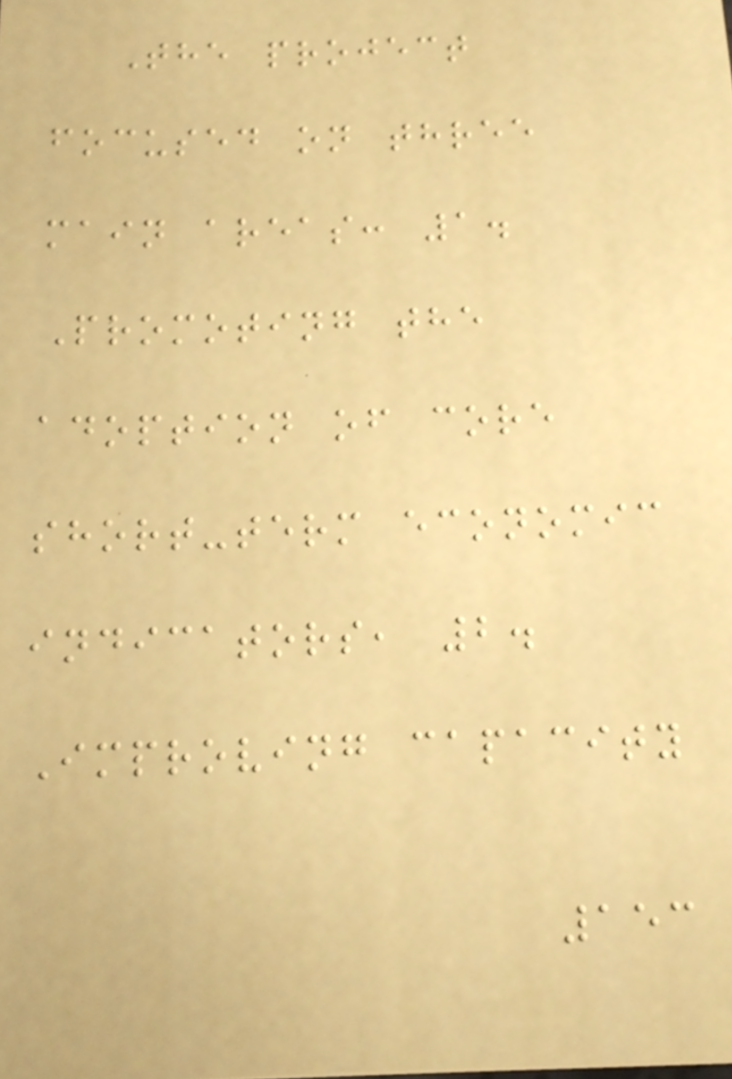The project
focused on three
main areas: 1.
Promoting the
adoption of core
short-term economic
indicators, 2.
Improving capacity
153
